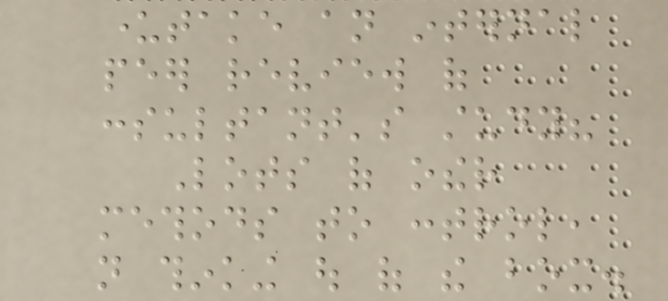undertake an internal
peer review of
consultant's study?
Lots of other
methods to control,
not thinking out of the box.
